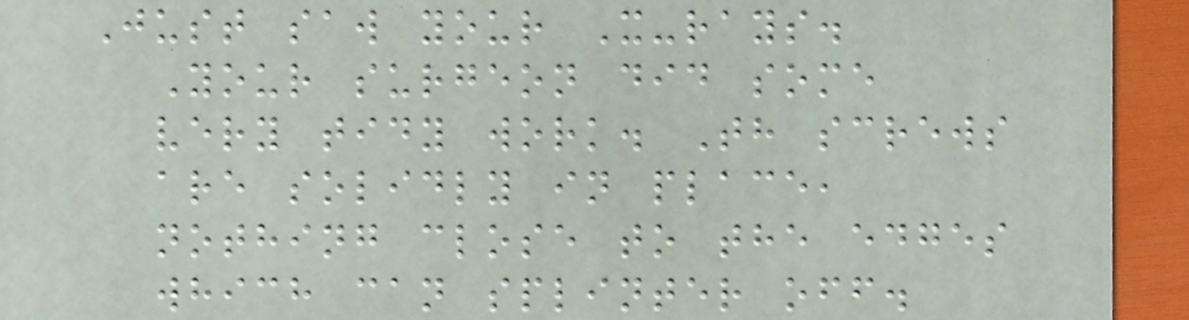Just saw your X-rays.
Your surgeon did some
very tidy work. Th screws
are solidly in place,
nothing close to the edges
which can splinter off.
